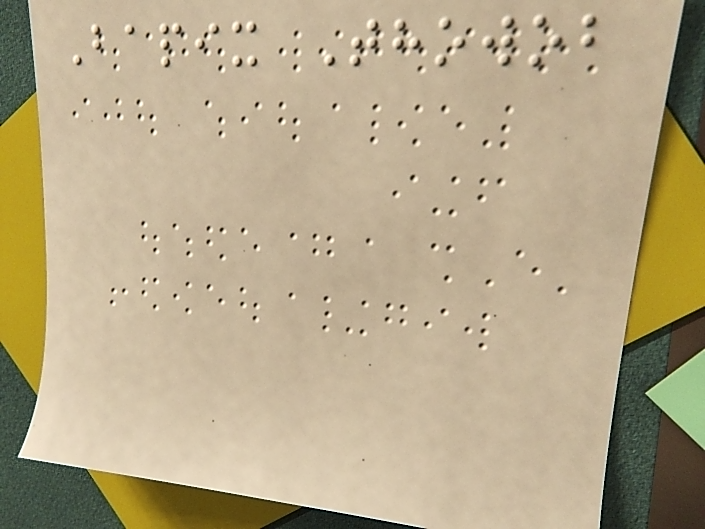Bapix Thowob
